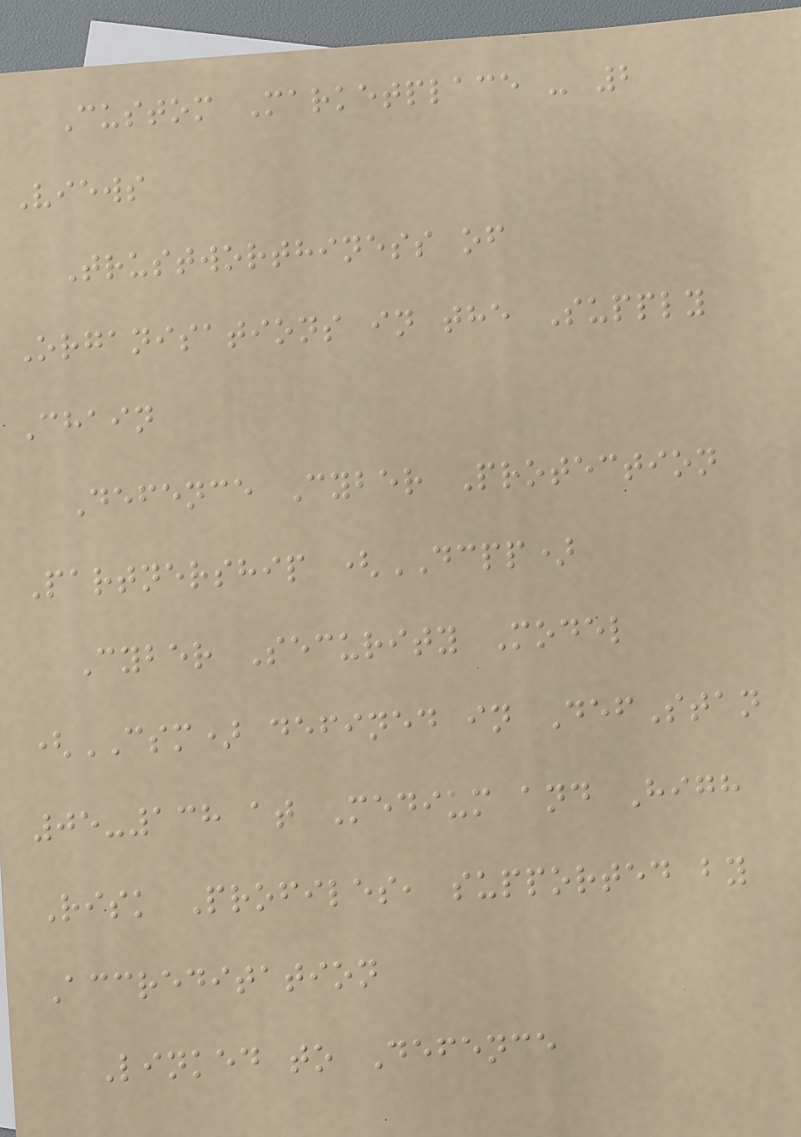Custom Marketplace - 2
Views
Trustworthiness of
Organisations in the Supply
Chain
Defence Cyber Protection
Partnership (DCPP)
Cyber Security Model
(CSM) defined in DefStan
05-138 at Medium and High
Risk Profiles, supported by
Accreditation
Linked to Defence
